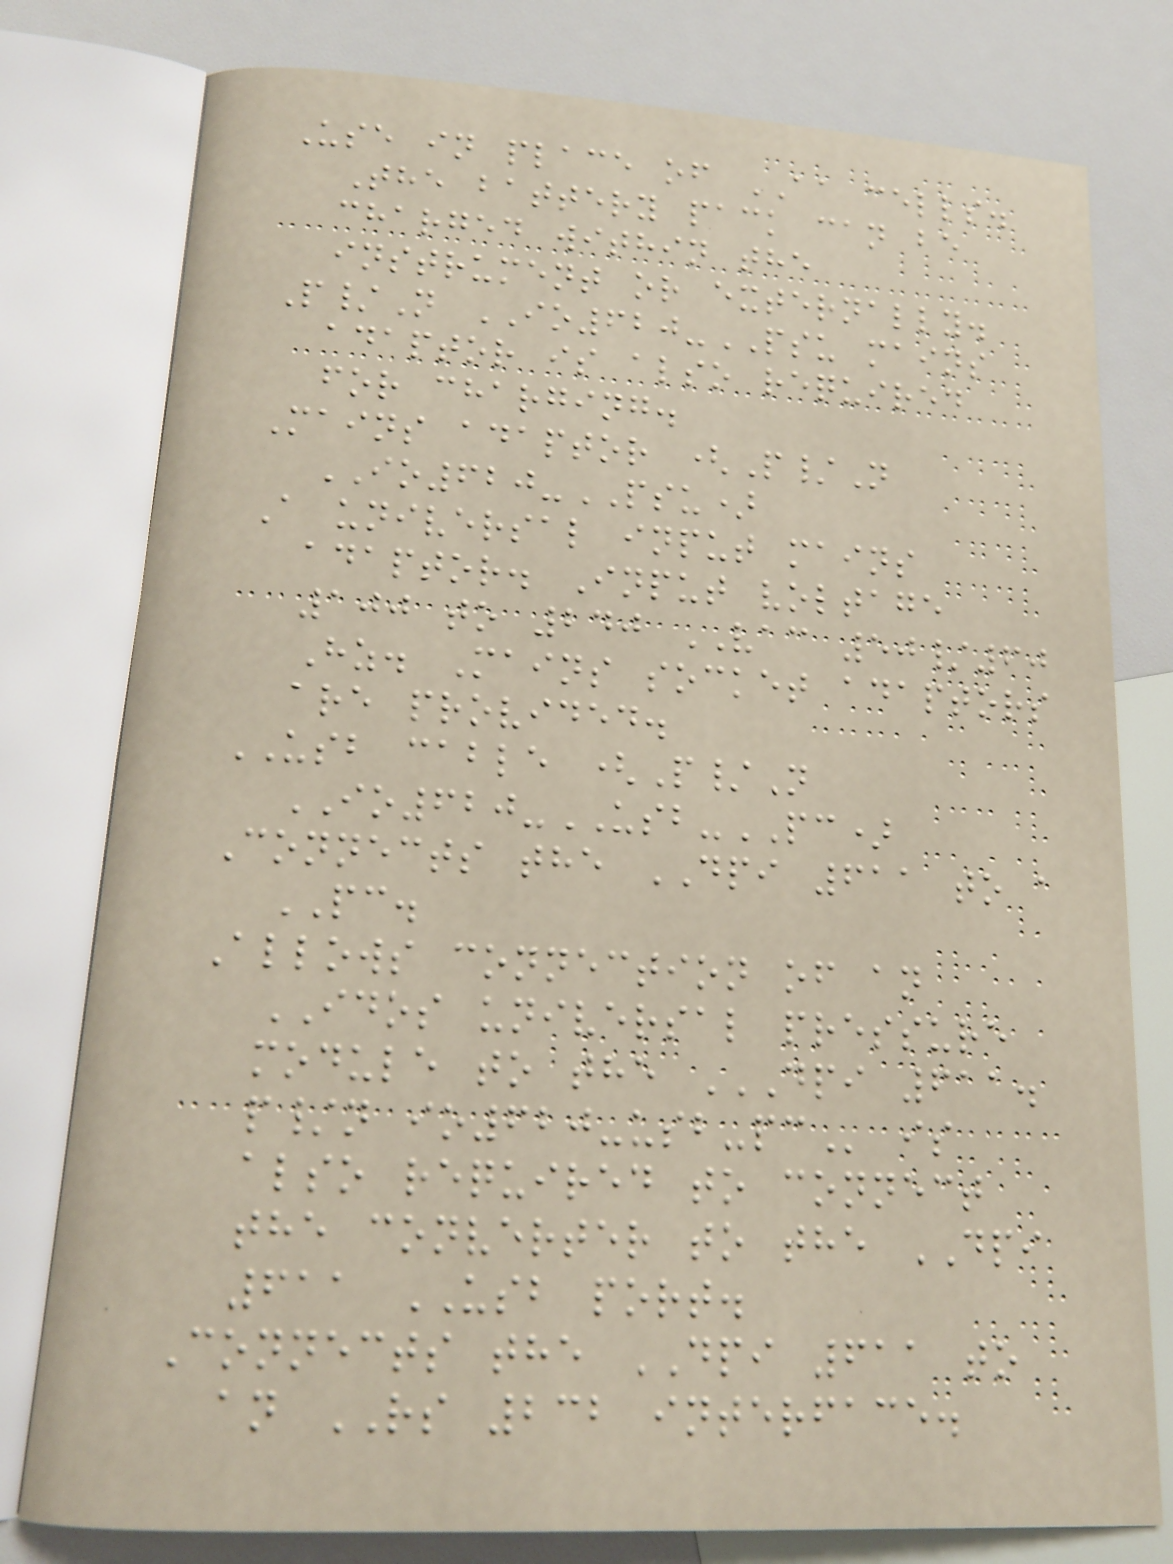Use in place of AA cells.
The battery pack can be
charged within the
instrument or externally.
P/N IO620-PSU mains
adaptor is also required
for charging.
Mains adaptor (P/N
IO620-PSU)
A universal input mains
adaptor. Input voltage
100 to 240 VAC 50/60
Hz. Mains socket adaptors
are provided.
USB cable (P/N
IO620-USB-PC)
Connects the DPI 611 to a
PC.
Allows connection of an
IDOS universal pressure
module to the DPI 611.
P/N IO620-USB-PC is
also required to connect
the converter to the DPI
611 USB port.
Connects the DPI 611 to
an RS 232 interface.
